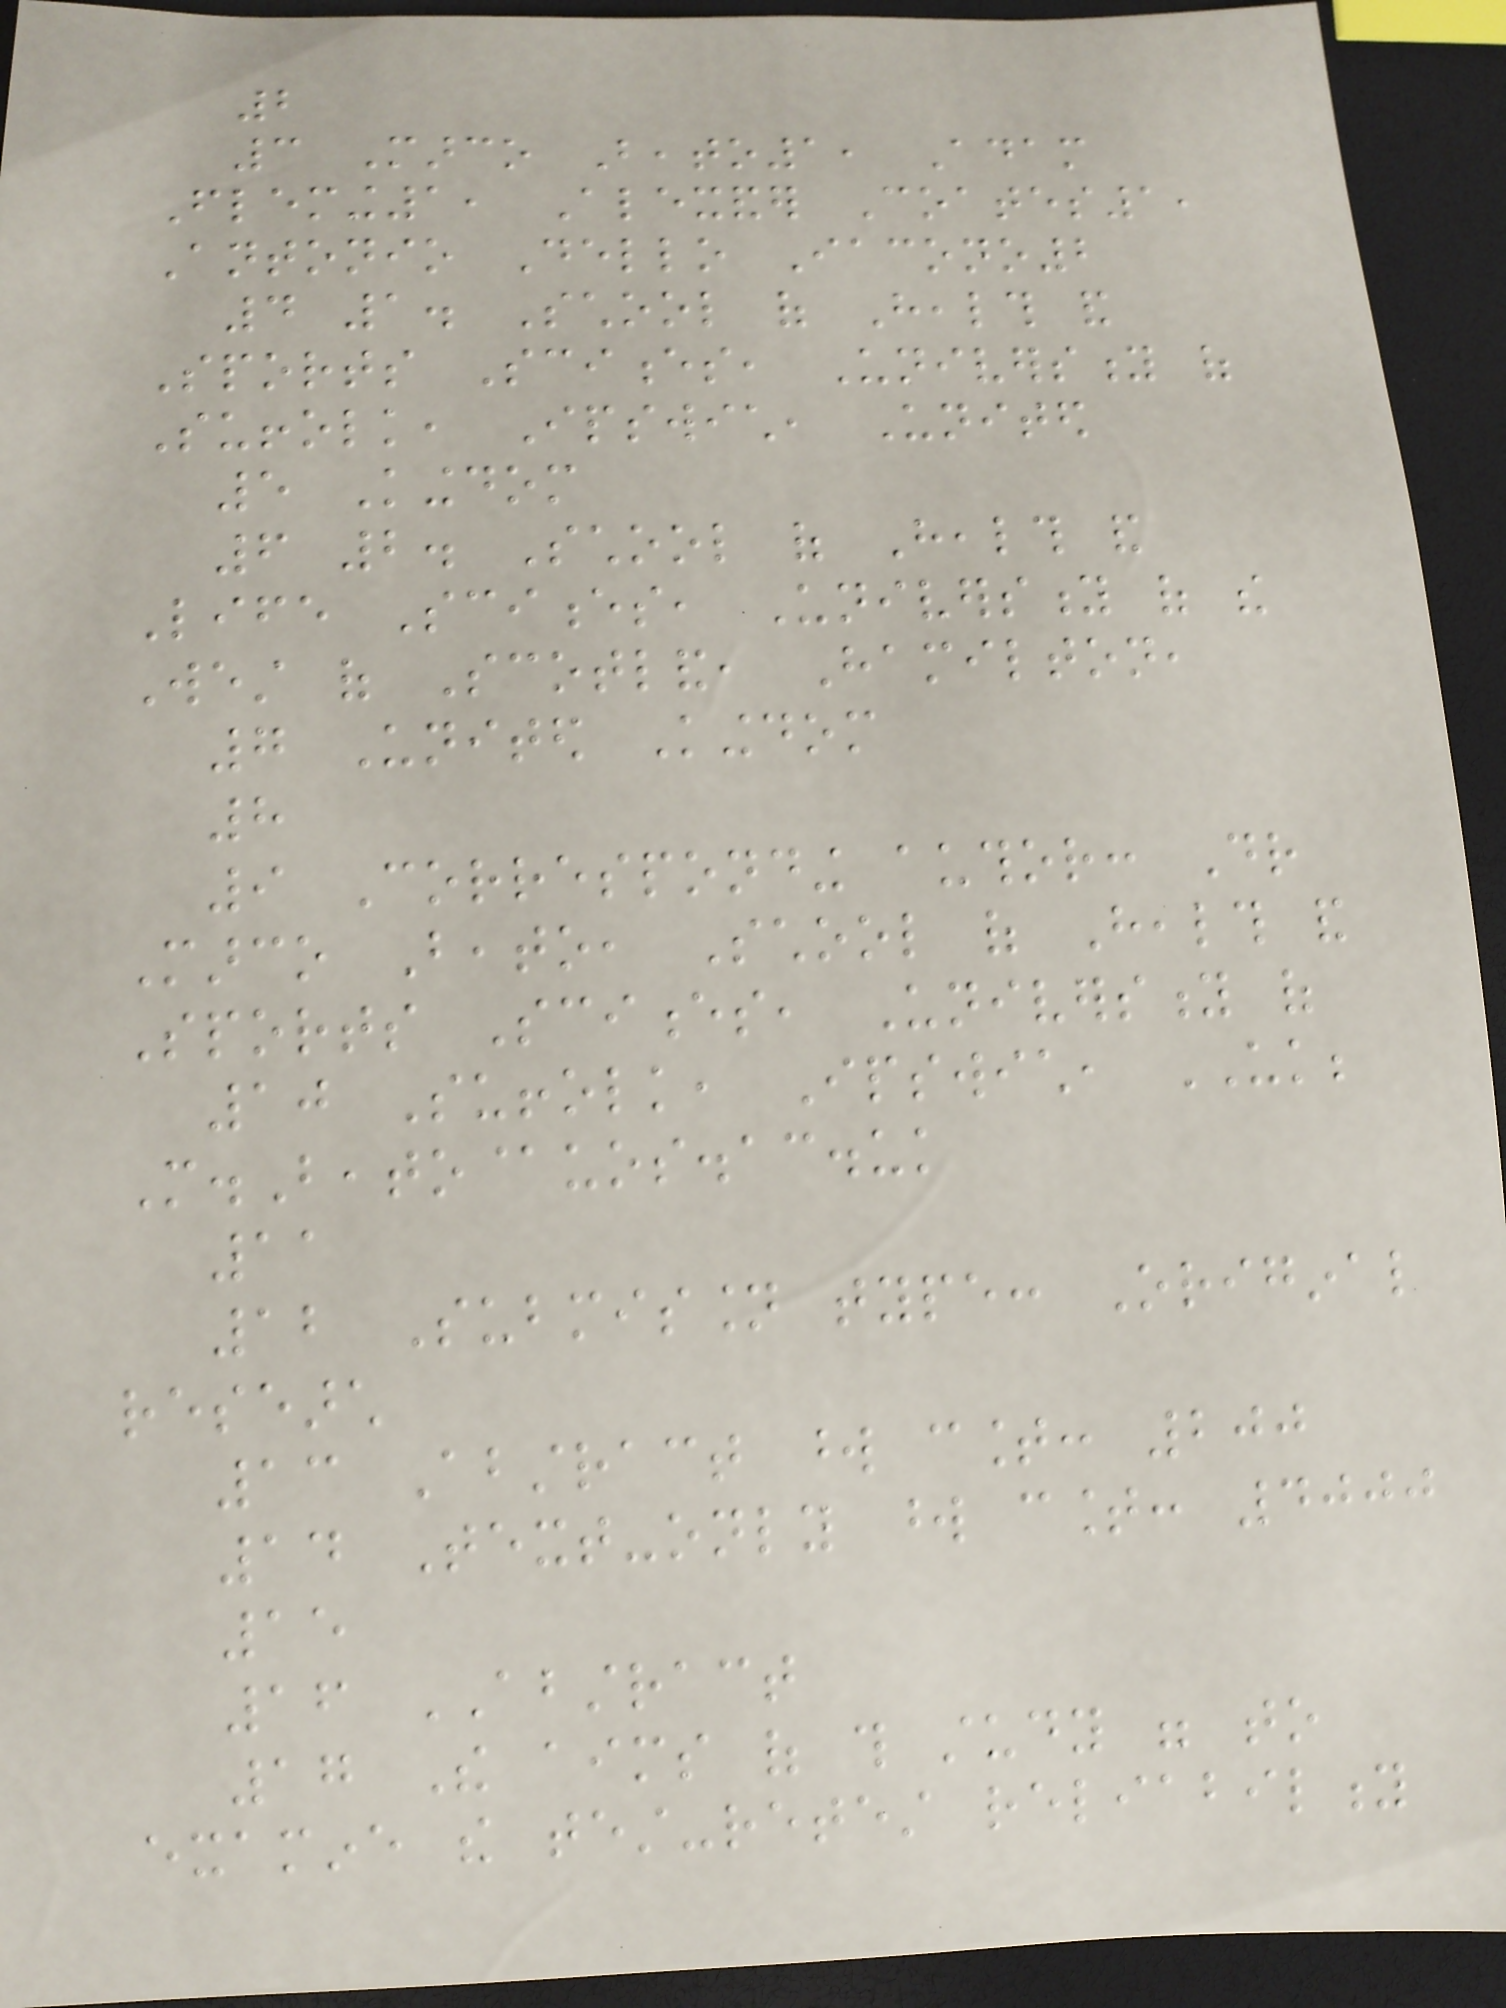2
3 Marco Beato1, Adam
Fleming1, Alexander Coates1,
Antonio Dello Iacono2
4 1. School of Health and
Sports Sciences, University of
Suffolk, Ipswich, United
5 Kingdom
6 2. School of Health and
Life Sciences, University of the
West of Scotland, Hamilton,
7 United Kingdom
8
9 Corresponding author: Dr
Marco Beato, School of Health and
Sports Sciences, University of
10 Suffolk, Ipswich, UK;
M.Beato@uos.ac.uk
11
12 Submission type: Original
research
13 Abstract word count: 200
14 Text-only word count: 4000
15
16 ABSTRACT
17 The aims of this study were to
examine the test-retest reliability
